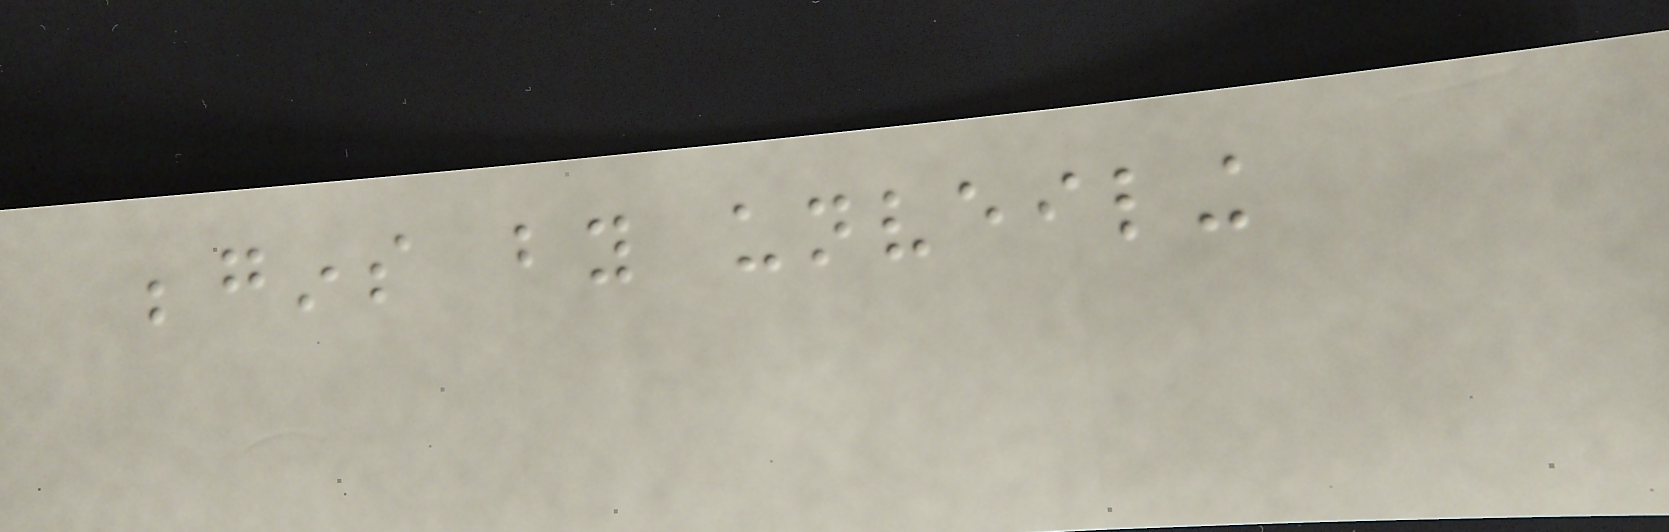begins by unveiling
